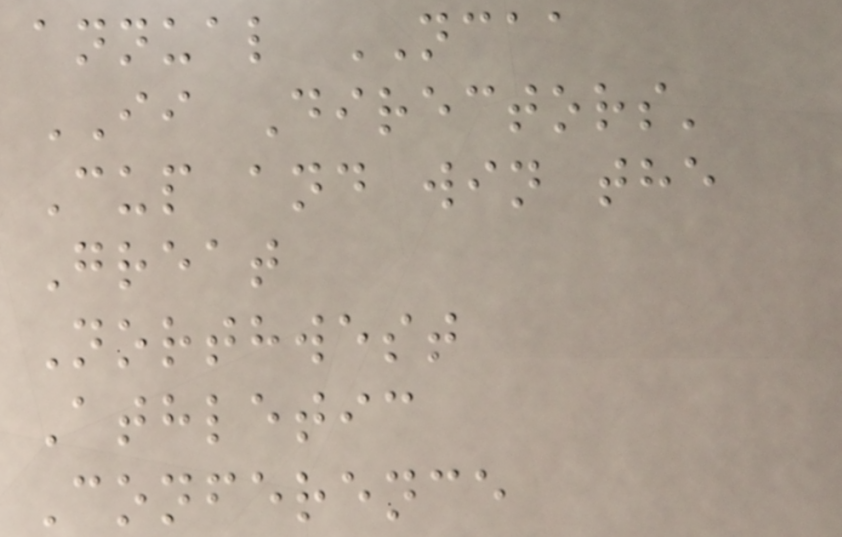annual NCAA
II Directors'
Cup and win the
Great
Northwest
Athletic
Conference
